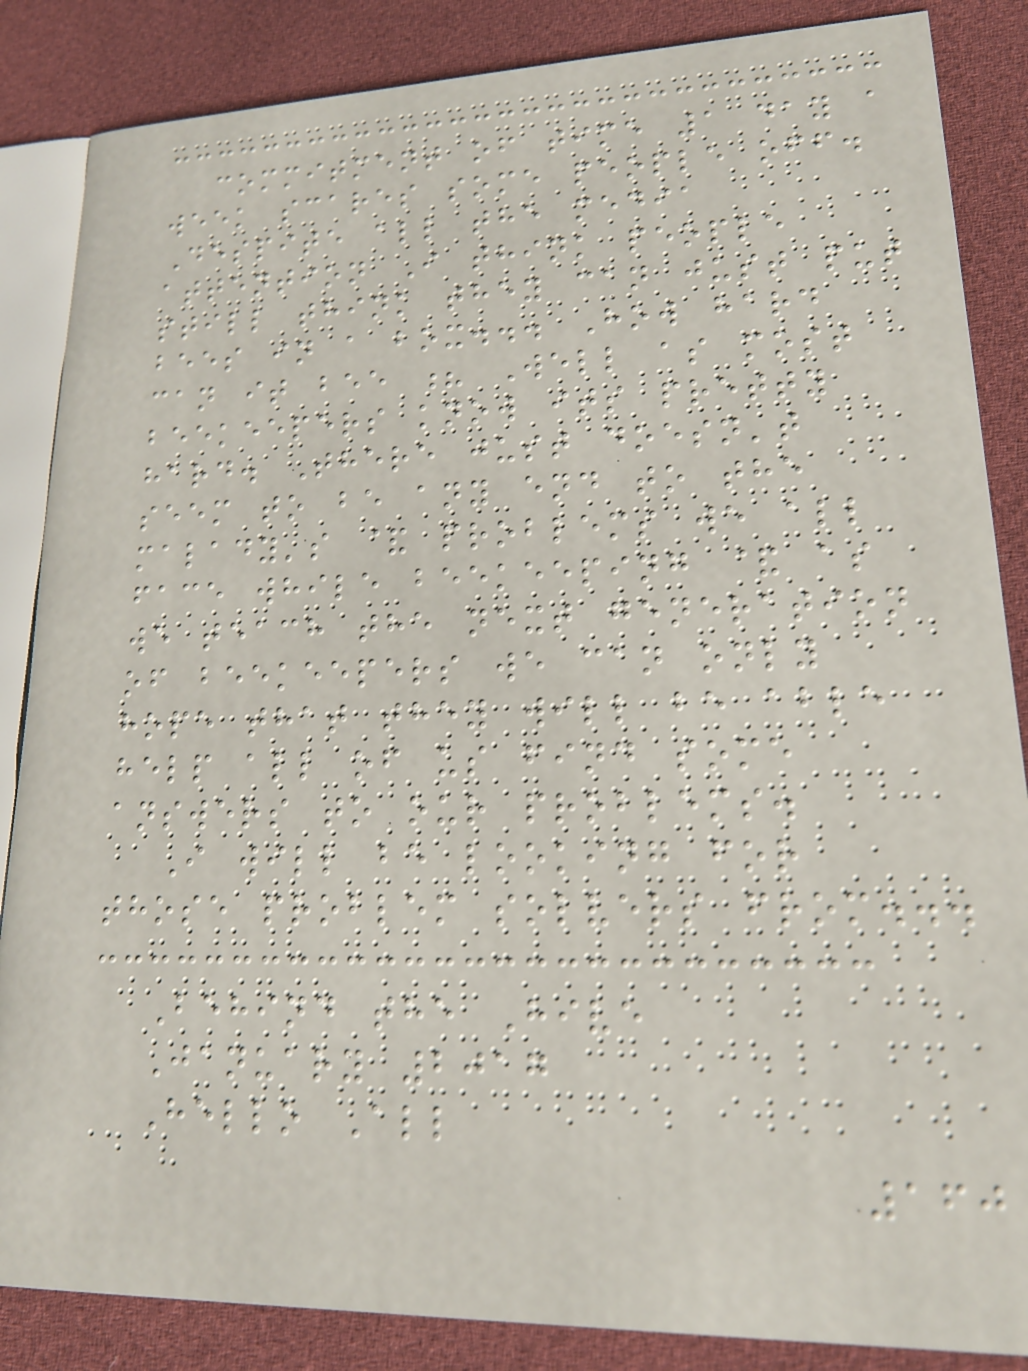commitment of time 1 day a
week scares some people off.
Despite all the media
attention I think people
still think they can just put
bees in a box... How hard
can it bee ? Well as most
beekeepers know its pretty
hard. There just doesn't
seem to be any end to the
malady's & problems we all
face while beekeeping & as
we teach the next generation
of beekeepers we can only
hope that they will be able
help all of us find some
answers to our problems.
I will be looking for
those problem solvers from...
Behind the Hive
January 2017
Hello All
160
